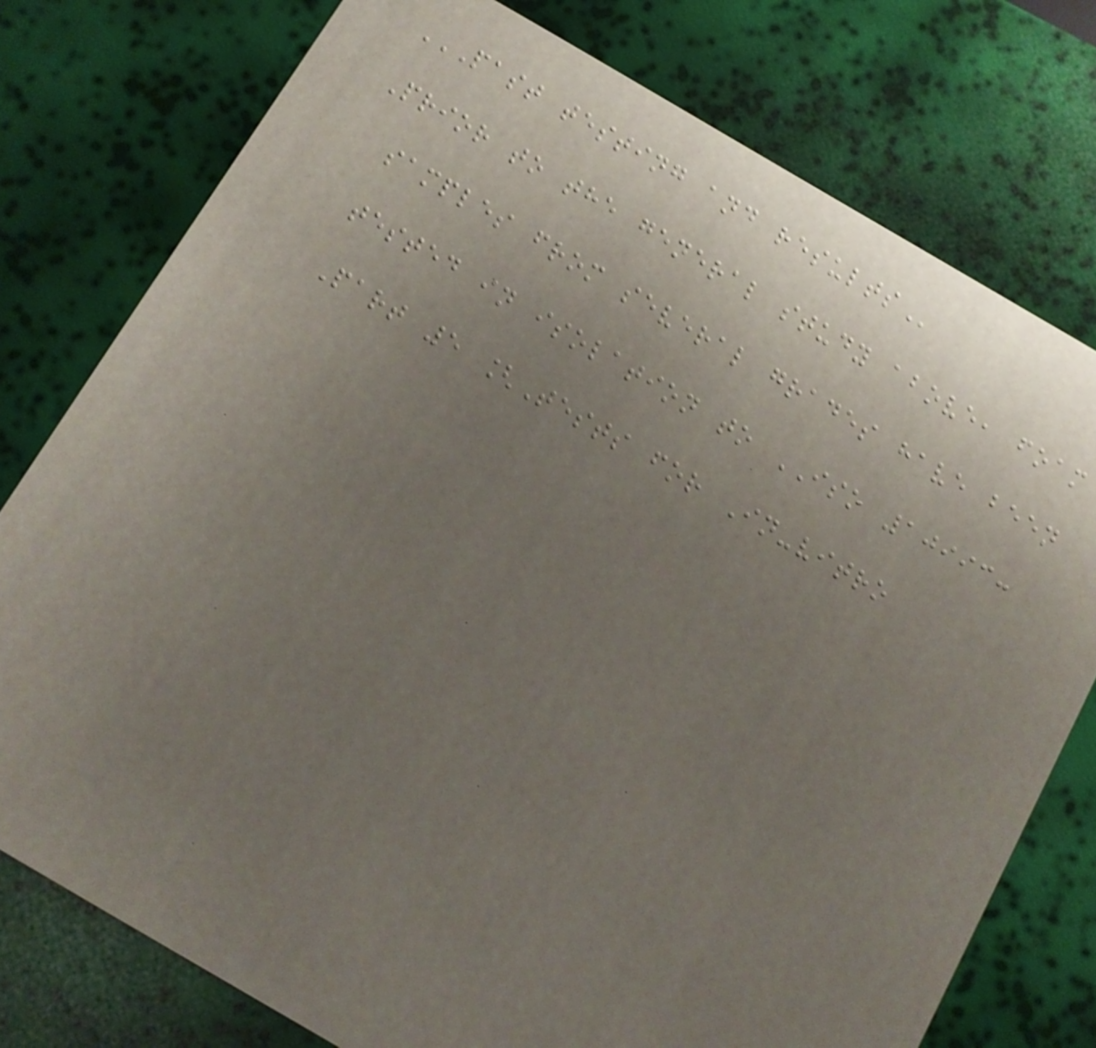PAST TESTING AND RESULTS
Prior to the general study above, foam
samples from several grades have been
tested in isolation to ISO 10993:
Part 5 [Tests for In-vitro
